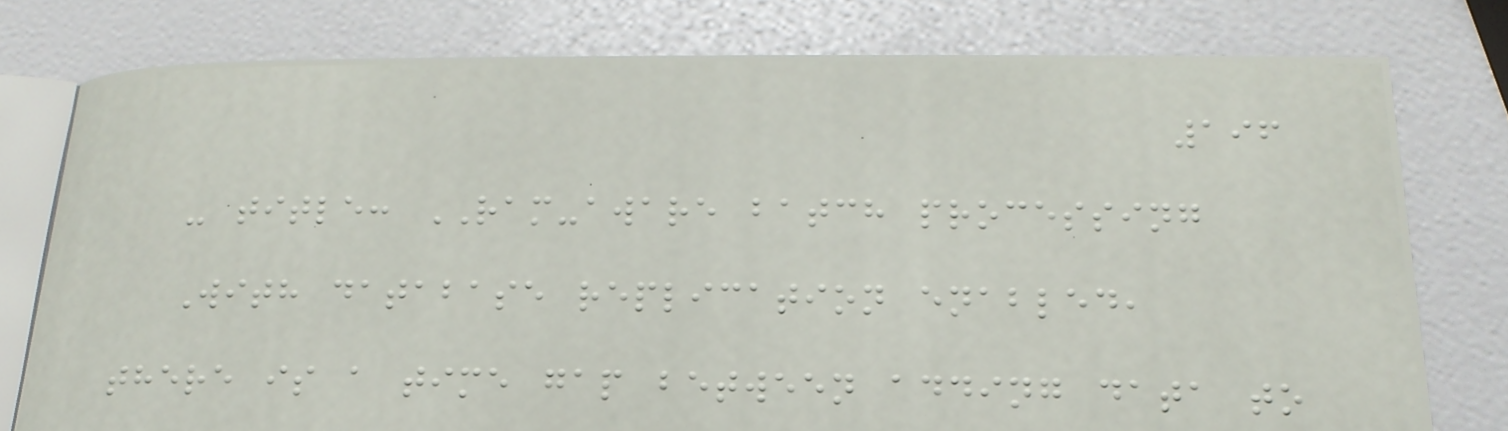196
- title: RAM-aware batch processing
With database replication enabled,
there is a time gap between adding data to
